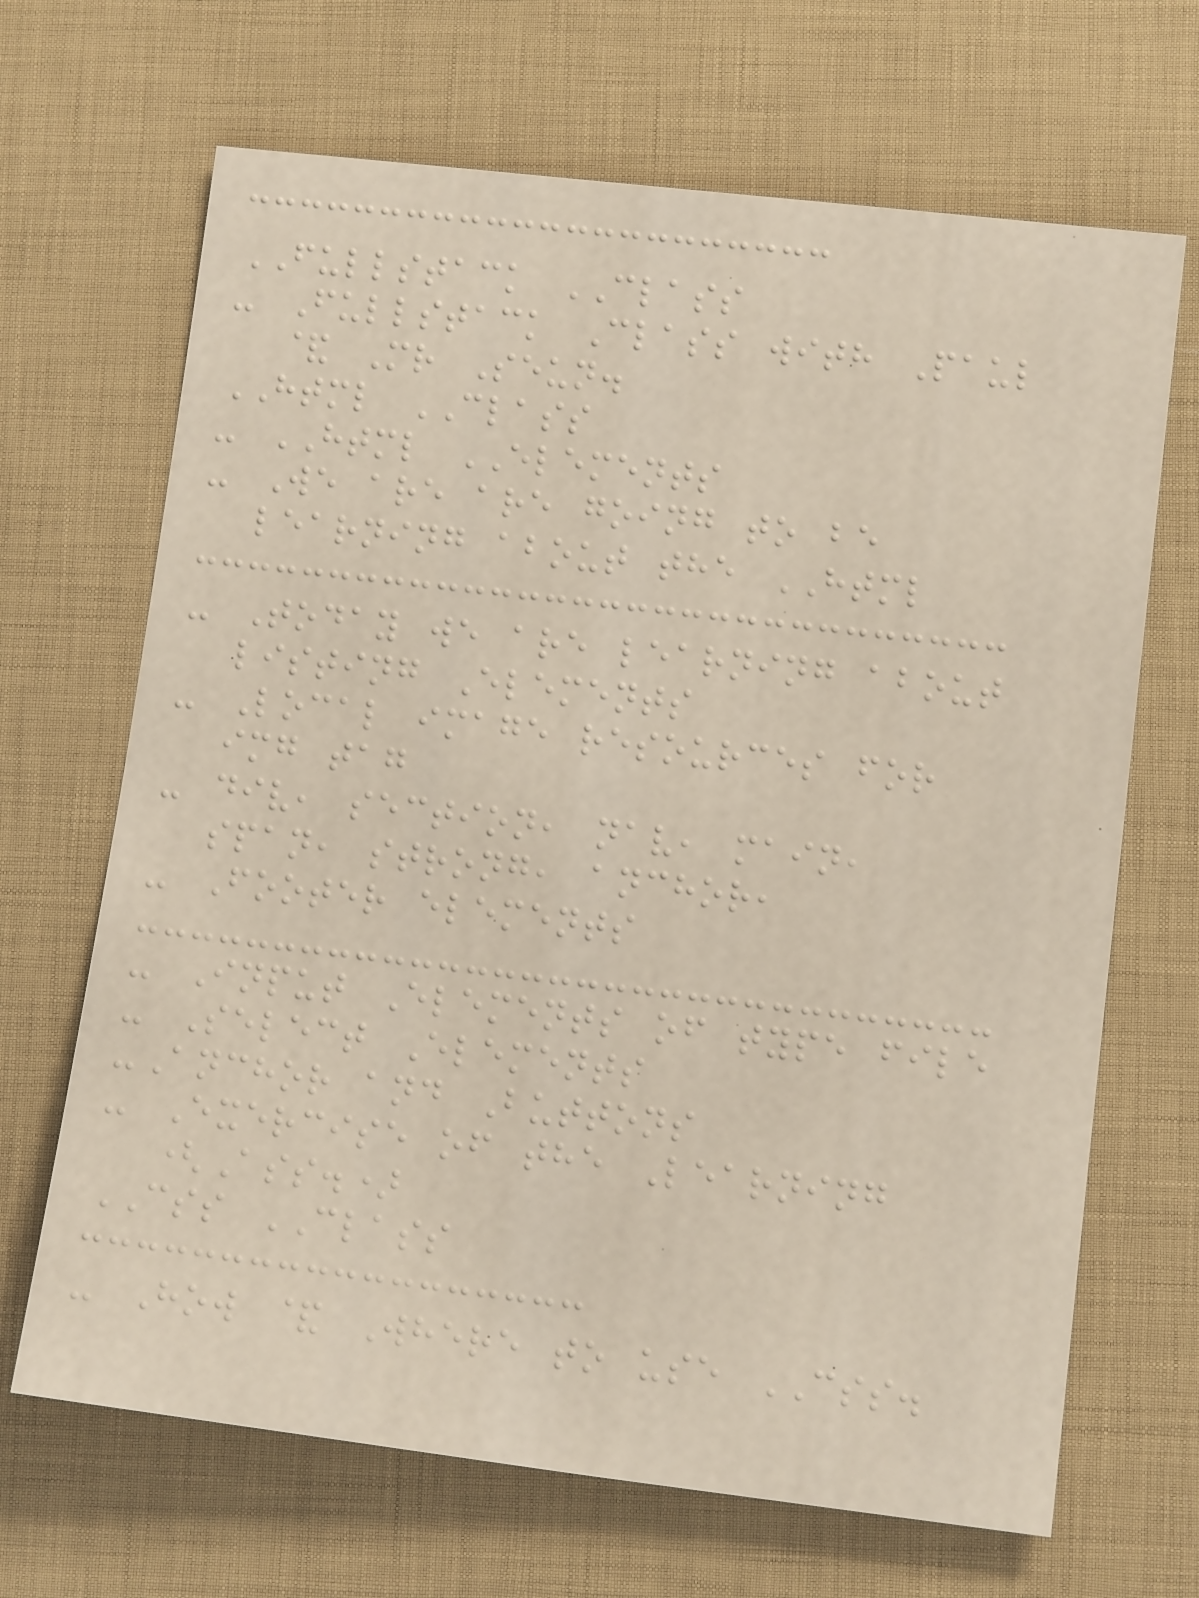FULLSTACK CLASS
- Fullstack Class with Paul
& Mr Seun.
HTML CLASS
- HTML ELEMENTS
- We are are going to be
learning about the HTML
- Today we are learning about
listing Elements
- Local image resources for
img tag
- div, section, nav, main,
span, strong, anchor,
- Footer elements
- Input Elements of type file
- Select Elements
-Anchor and Buttons
- Exercise of the Learning
(Ass.)
CSS CLASS
- How & Where to use CSS.
